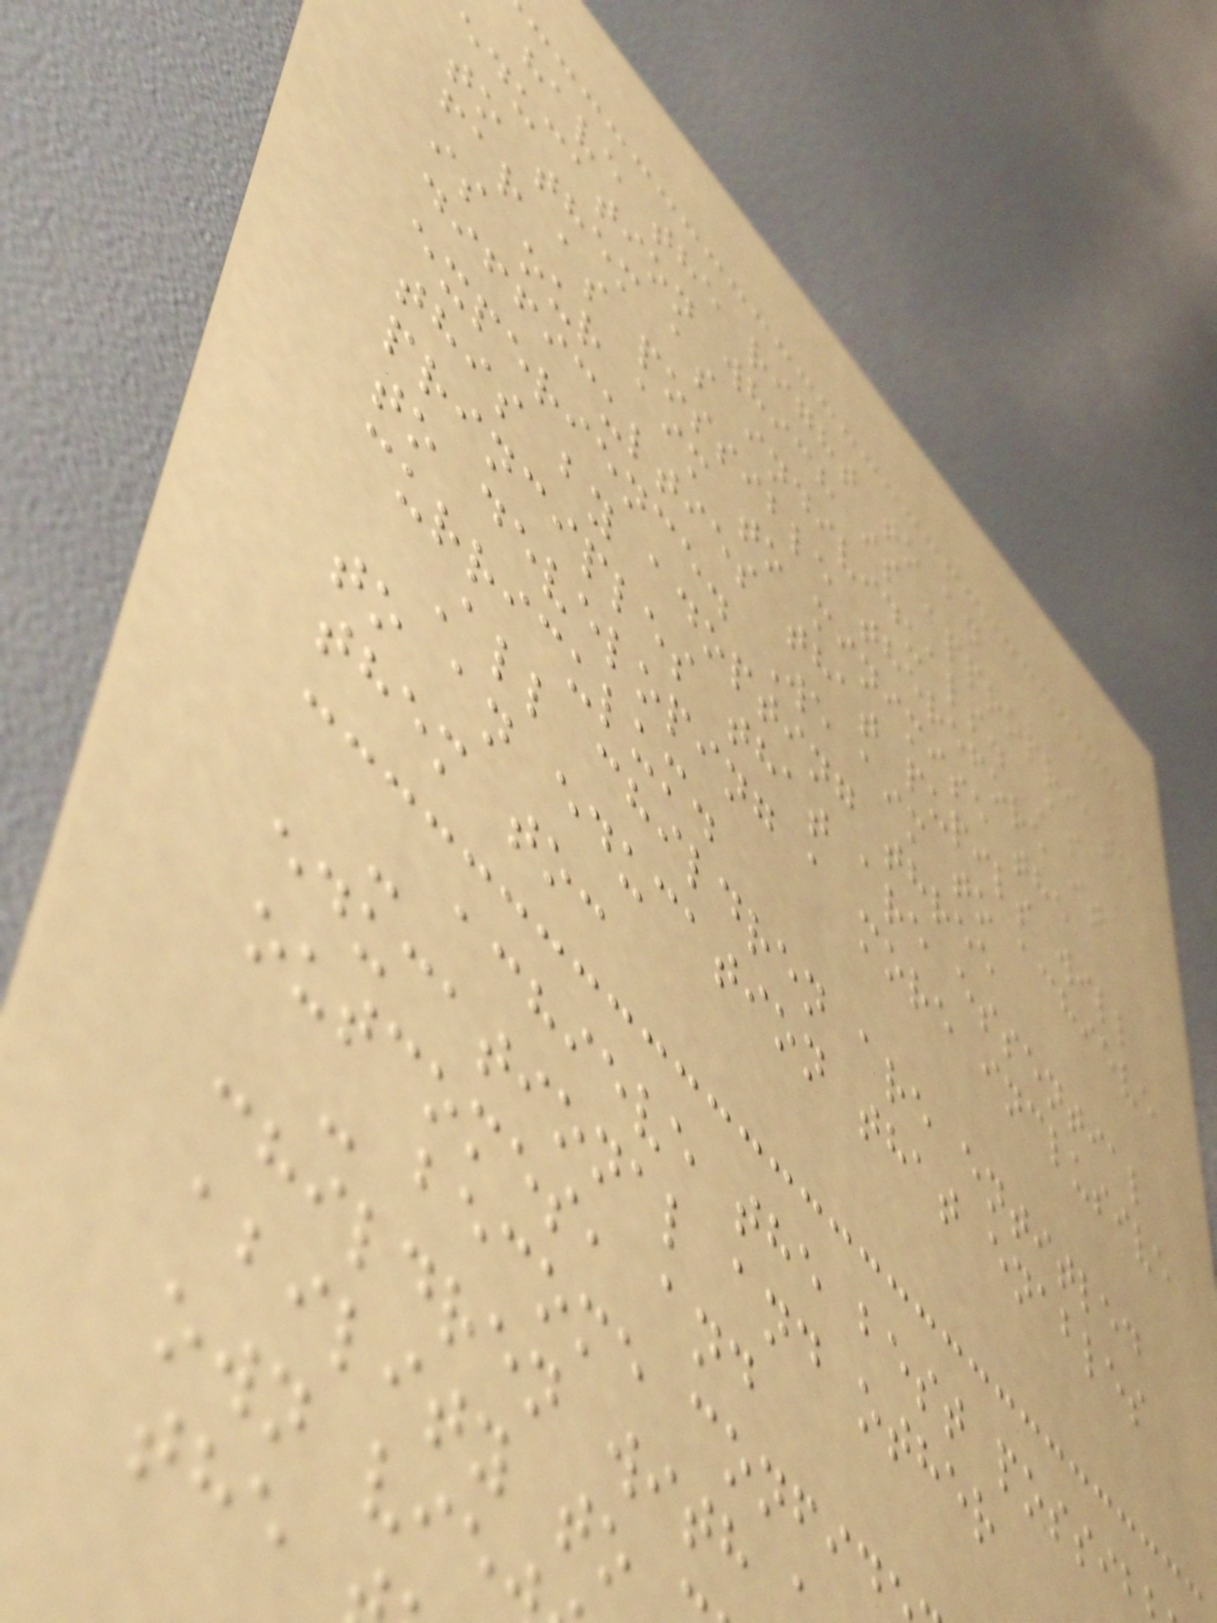have the right to an
education which is appropriate
to them as individuals. As
far as possible therefore it
is our aim to minimise the
difficulties that pupils will
experience. We aim to achieve
this by adopting three
principles that are essential
to developing a more inclusive
curriculum.
All children are entitled
to an education that enables
them to:
- achieve the best possib
educational and other
outcomes, and
- become confid
children with
ability to
own vie
